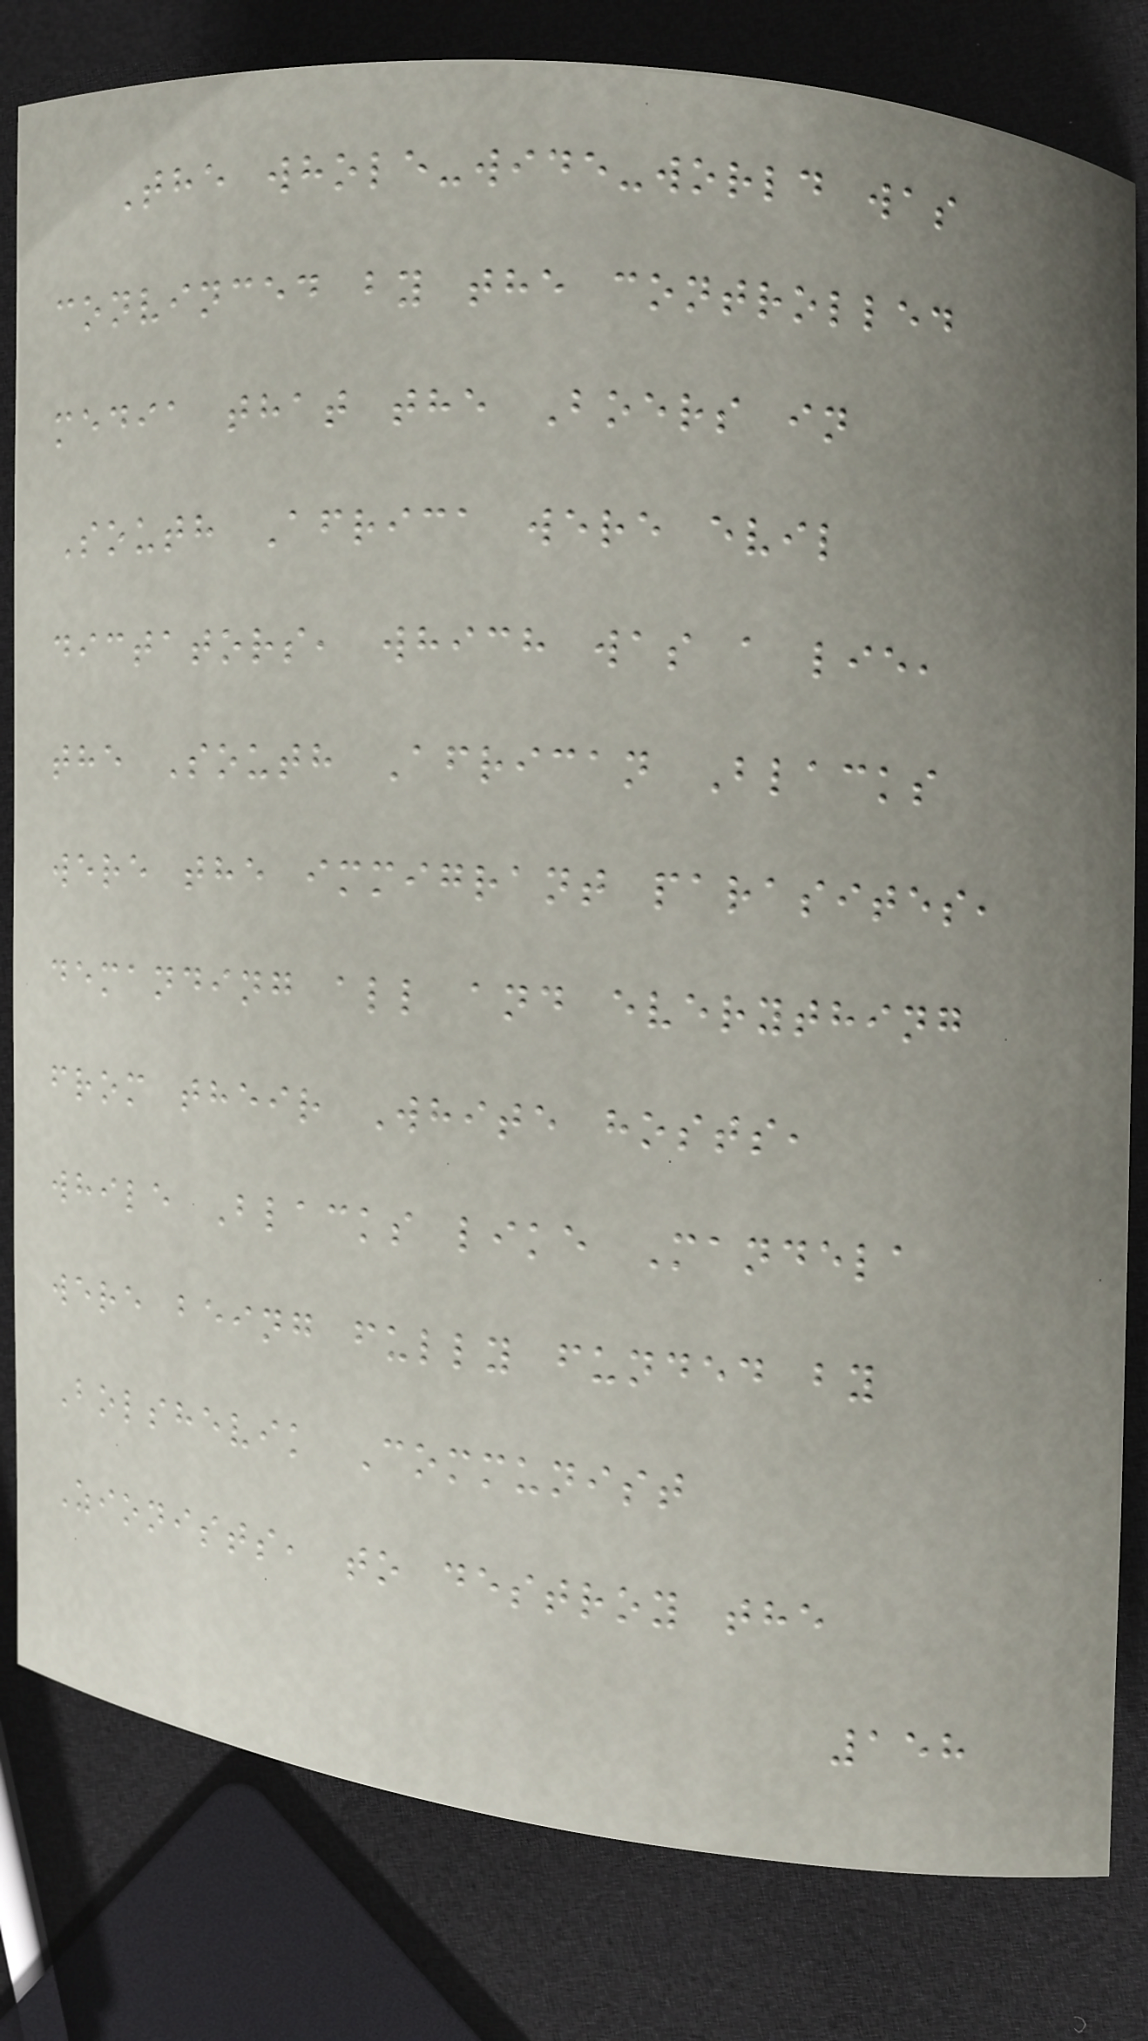The whole-wide-world was
convinced by the controlled
media that the Boers in
South Africa were evil
dictators, which was a lie,
the South African Blacks
were the immigrant parasites,
demanding all and everything
from their White hosts,
while Blacks like Mandela
were being fully funded by
Bolshevik Communist
Zionists, to destroy the
158
